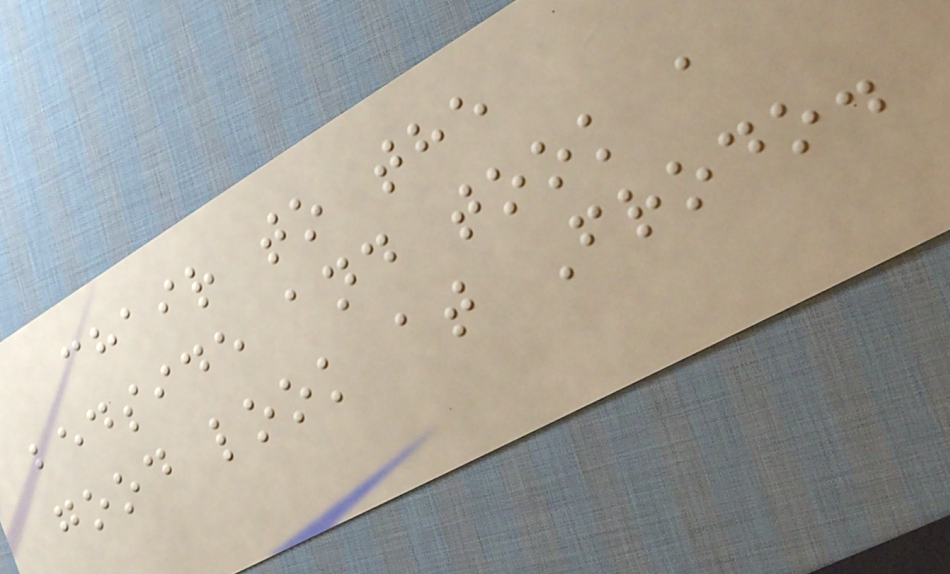chair to the
bedside and took a
good look at Frodo.
